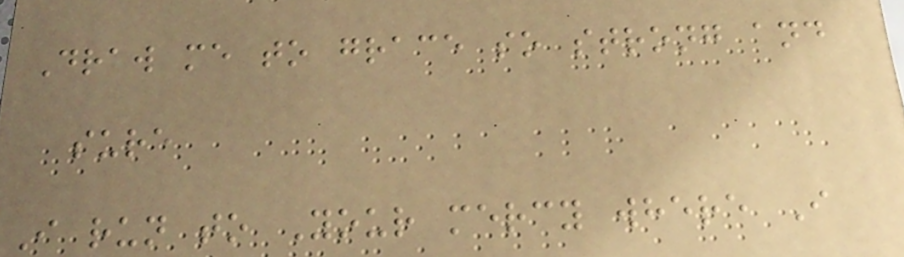Draw me to grace so strong and
sure
I run to Your mercy where I
